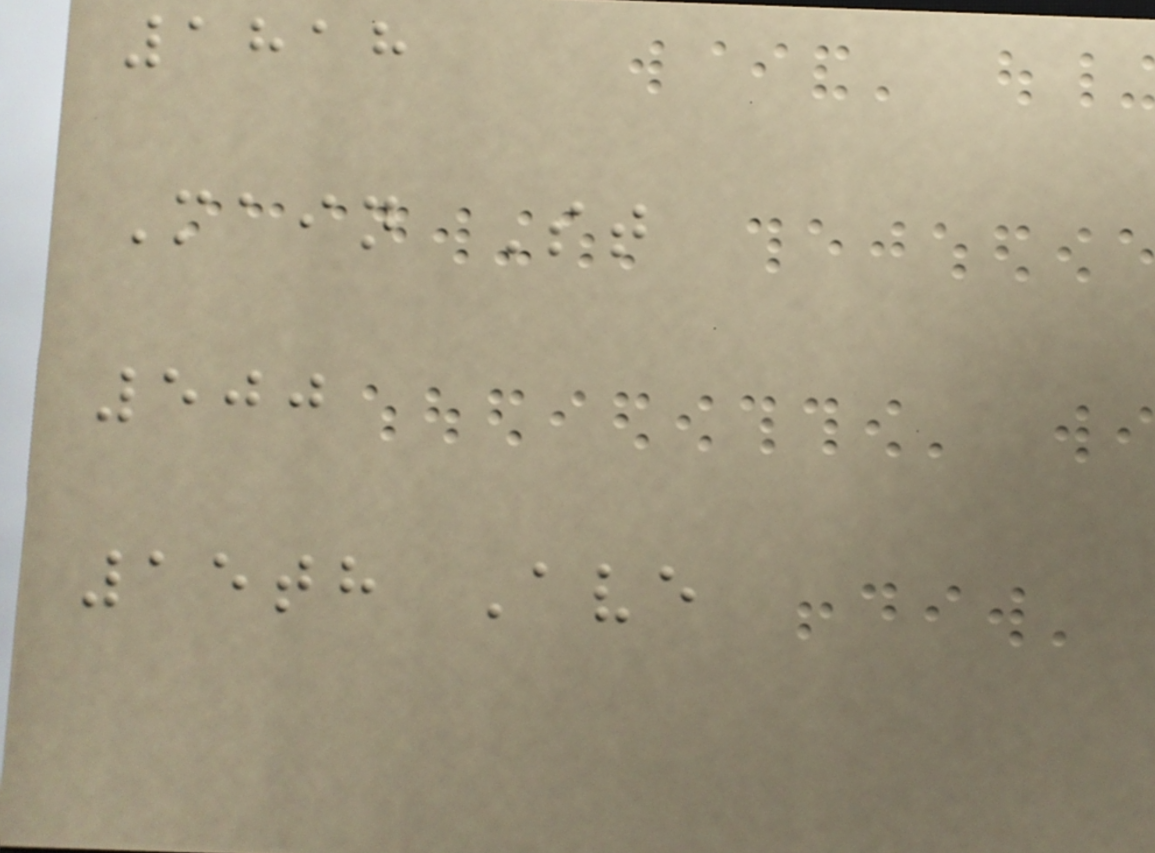1818
Main St
500
15th Ave
